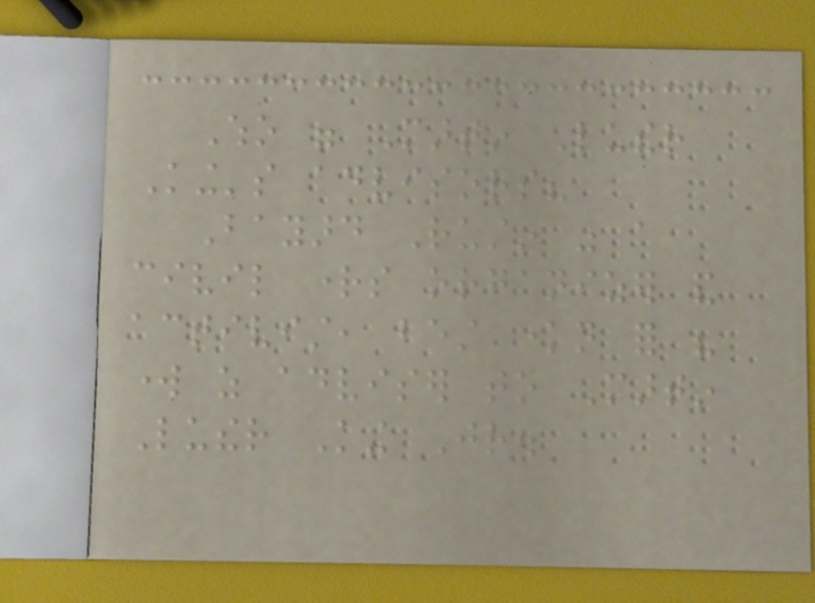Who were Martin Luther
King's advisors?
Bayard Rustin was a
civil rights organizer and
activist, best known for his
work as adviser to Martin
Luther King Jr.
